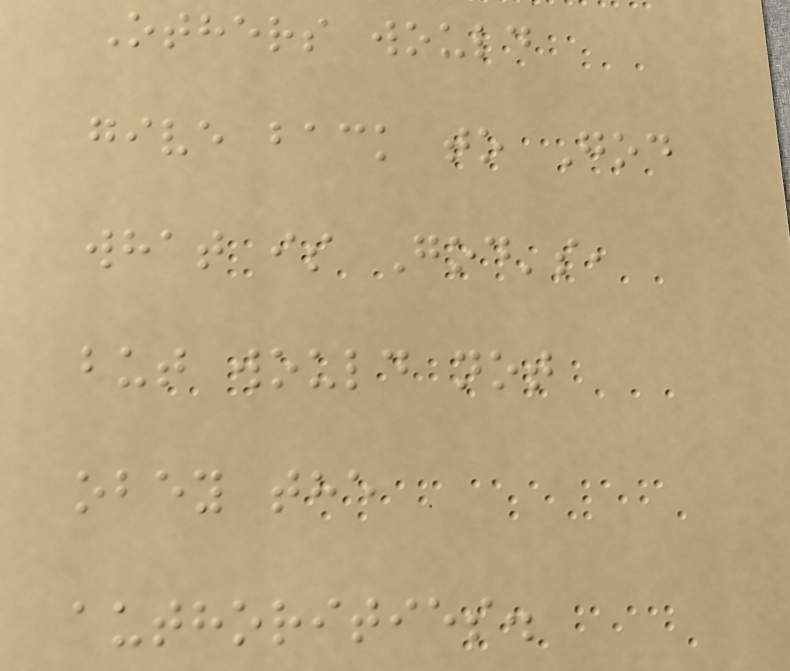Others would
give back to God
what is God's,
but would not
obey the
authorities.
